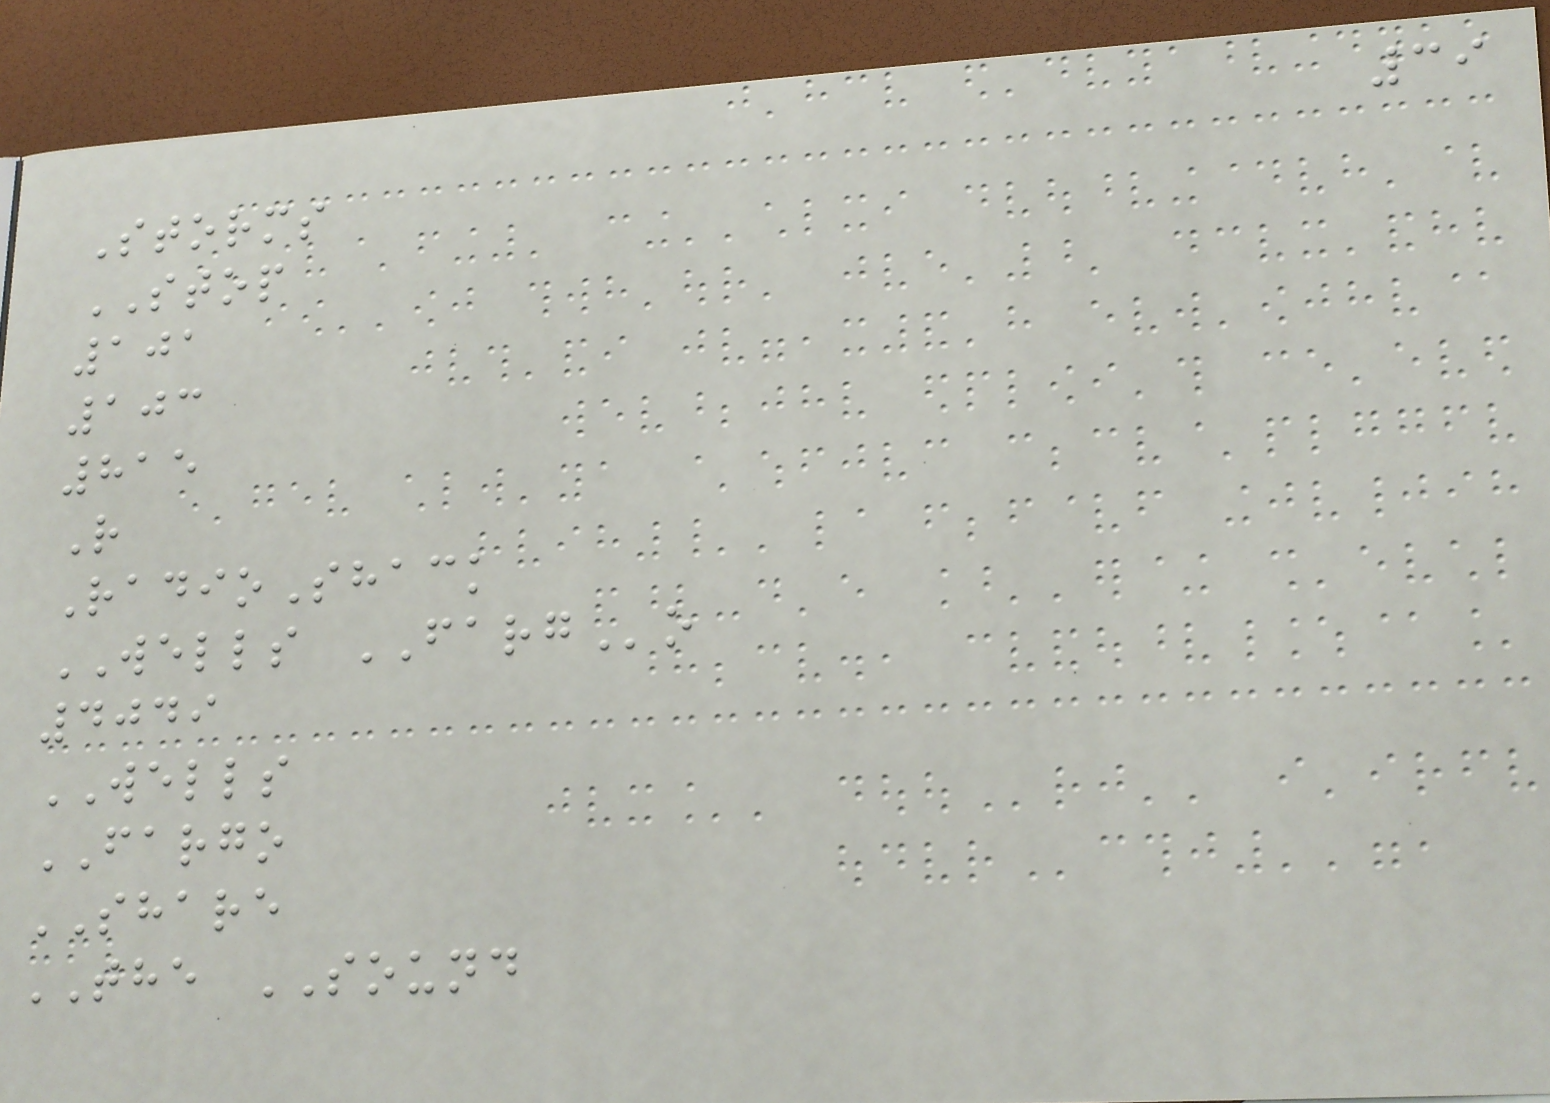39
Storms
STOP
101
103
815
R
RadioShack
WELLS FARGo
4049
WELLS
FARGO
SHARE
THE SOUND
